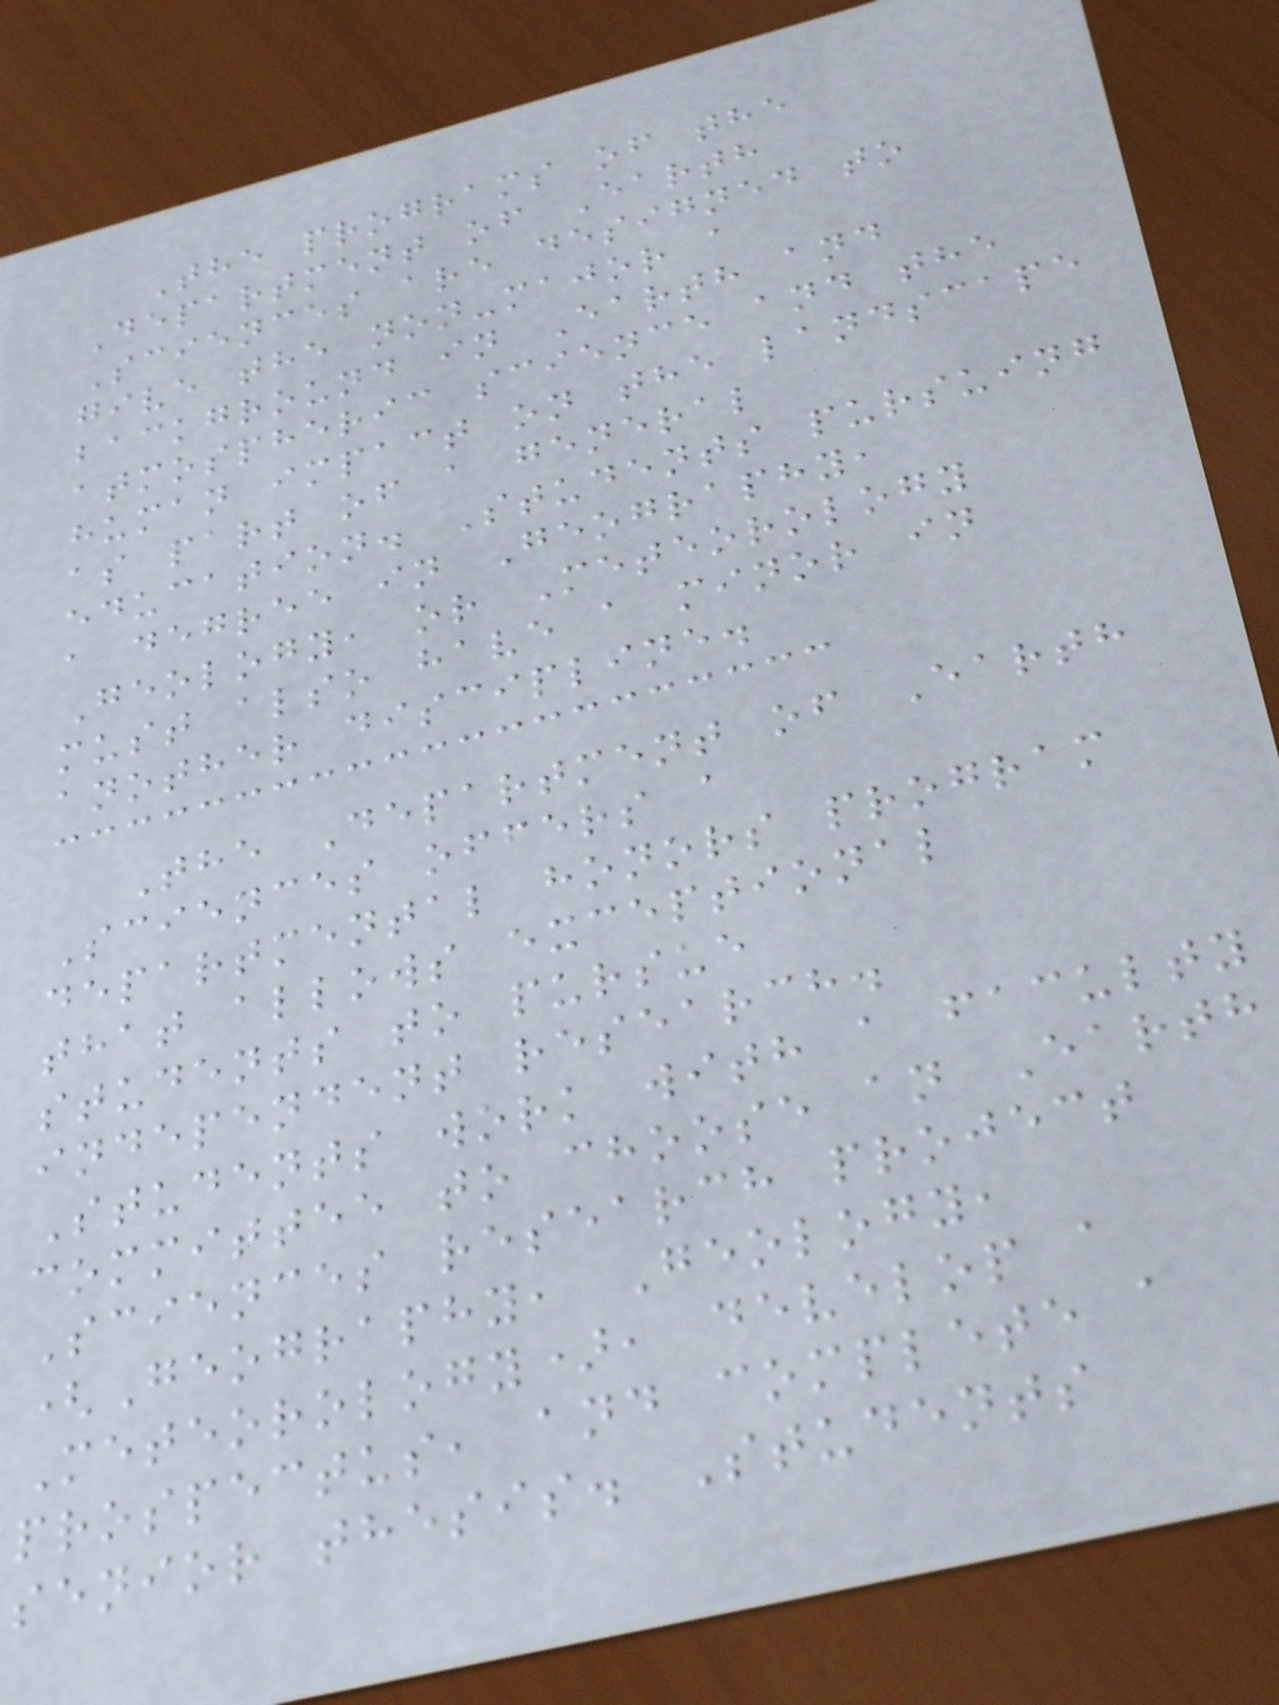The programs of the
Department of Earth
Sciences are designed to
give the non-major a
background in Earth and
atmospheric science and the
human impact on the landscape
as part of a general
education. Students pursuing
a degree in Geography,
Geology, or Meteorology
must also have a minor in
another discipline.
The Department of Earth
Sciences offers a
departmental honors program
that allows exceptional
students to pursue
independent research.
Students work with a faculty
committee to choose an Earth
Sciences research project
(Geography, Geology,
Meteorology), develop a
prospectus, and complete a
senior thesis. Students
